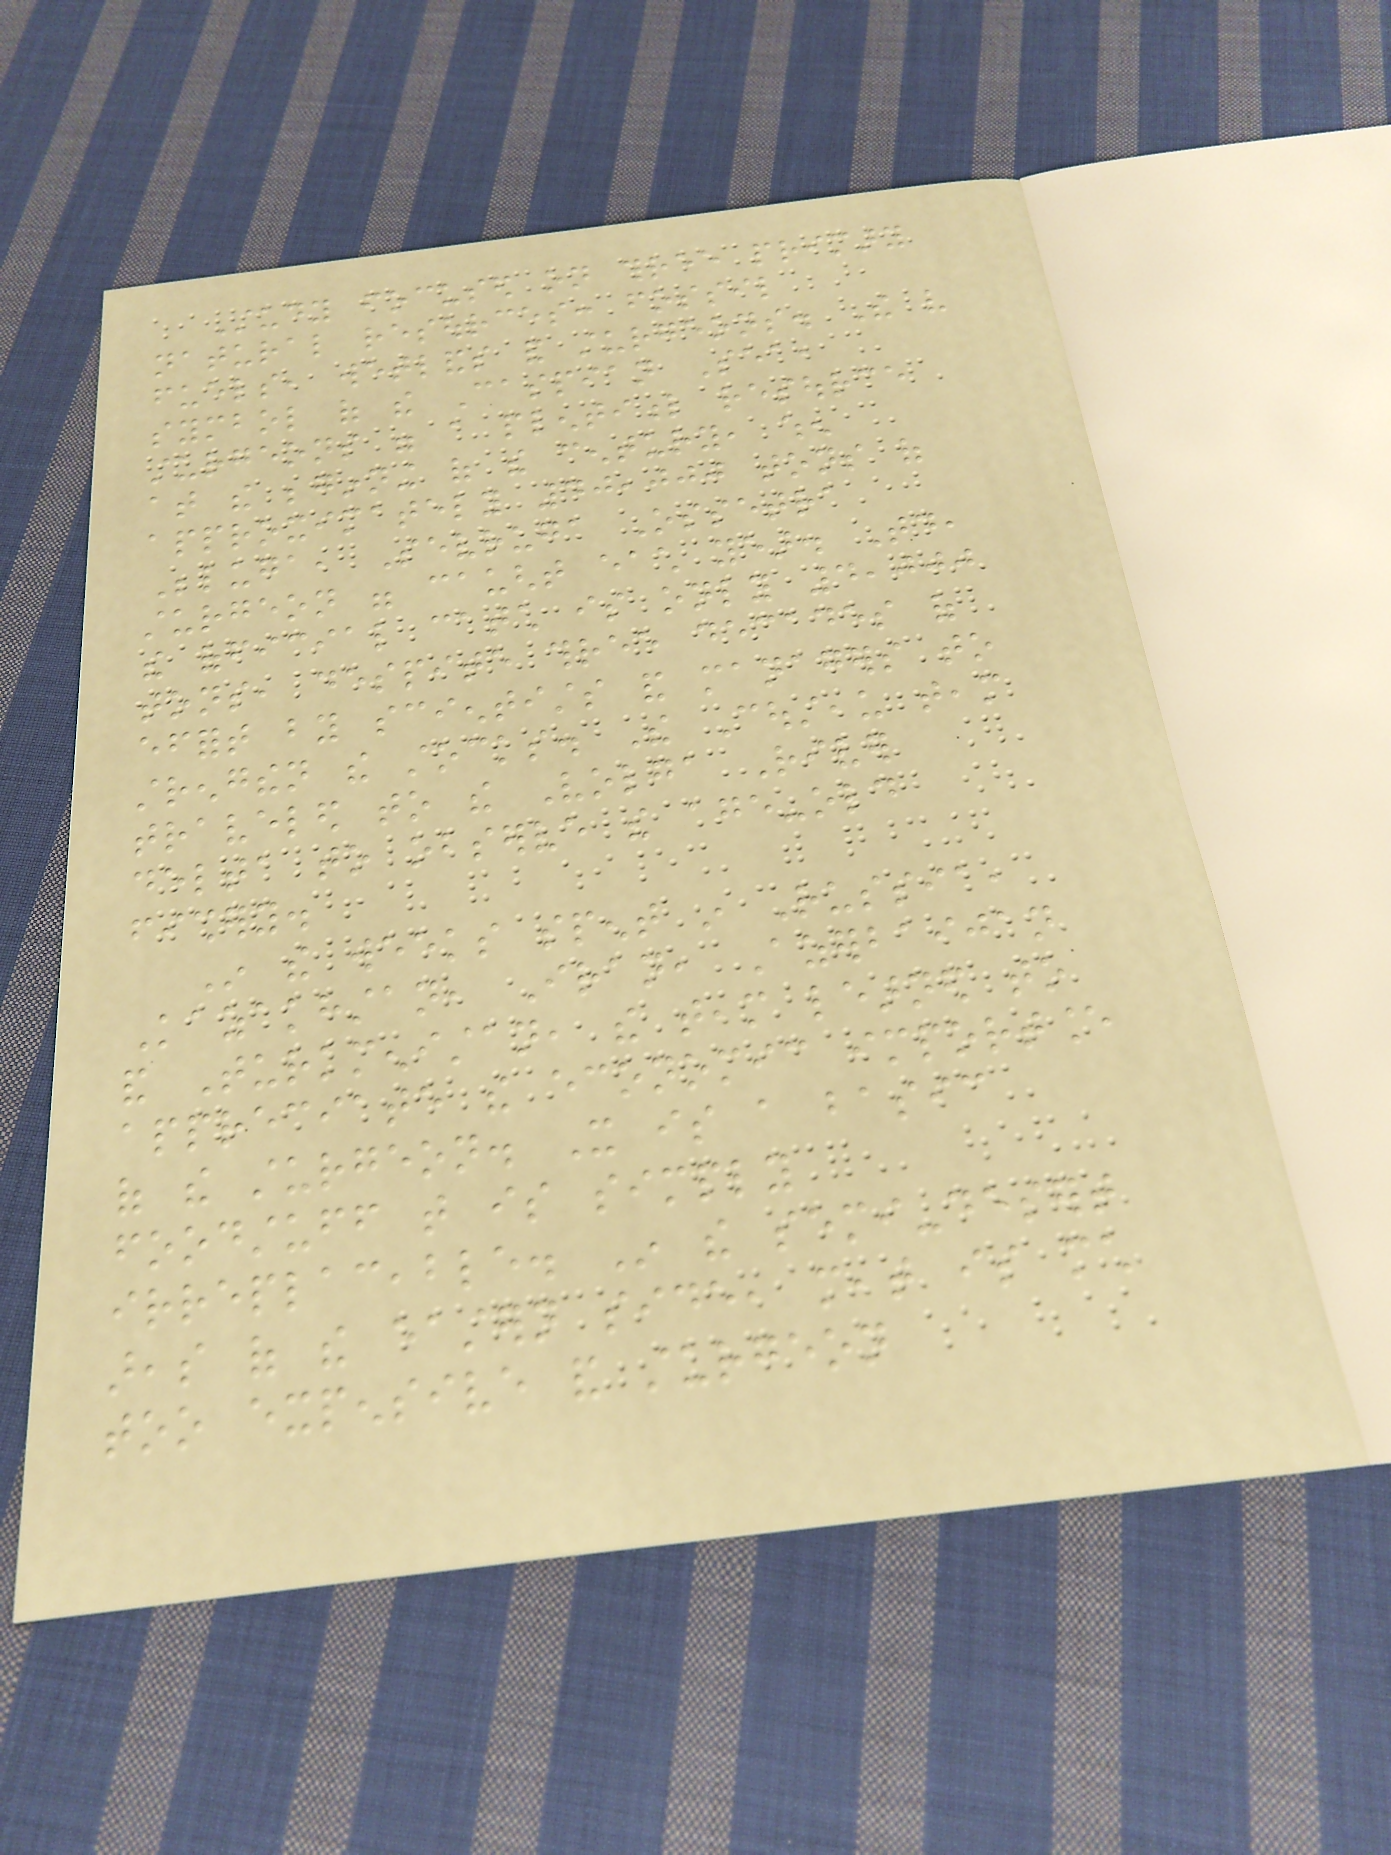Study focused on three primary
natural resources: fossil
fuels, wetlands and sturgeons. The very
symbol of the Caspian Sea,
sturgeons were a plentiful resource
at the beginning of the century, when
approximately 40,000 tons of
Beluga, Sevruga Ossetra
sturgeon were caught each year. Today,
the official catch is only 4,000
tons, despite three decades of
effort by scientists and managers to
strengthen the stocks. The Cousteau team
traveled to the Volga River
delta to observe the age-old
fishery.
In the weeks spent in Russia,
Kazakhstan, Iran, Azerbaijan
and Turkmenistan, the team learned to
appreciate the economic importance
of the sturgeon. It is a basic
foodstuff that is simply
irreplaceable. In the semi-desert
areas of the eastern side, meat is much
too expensive and sturgeon
